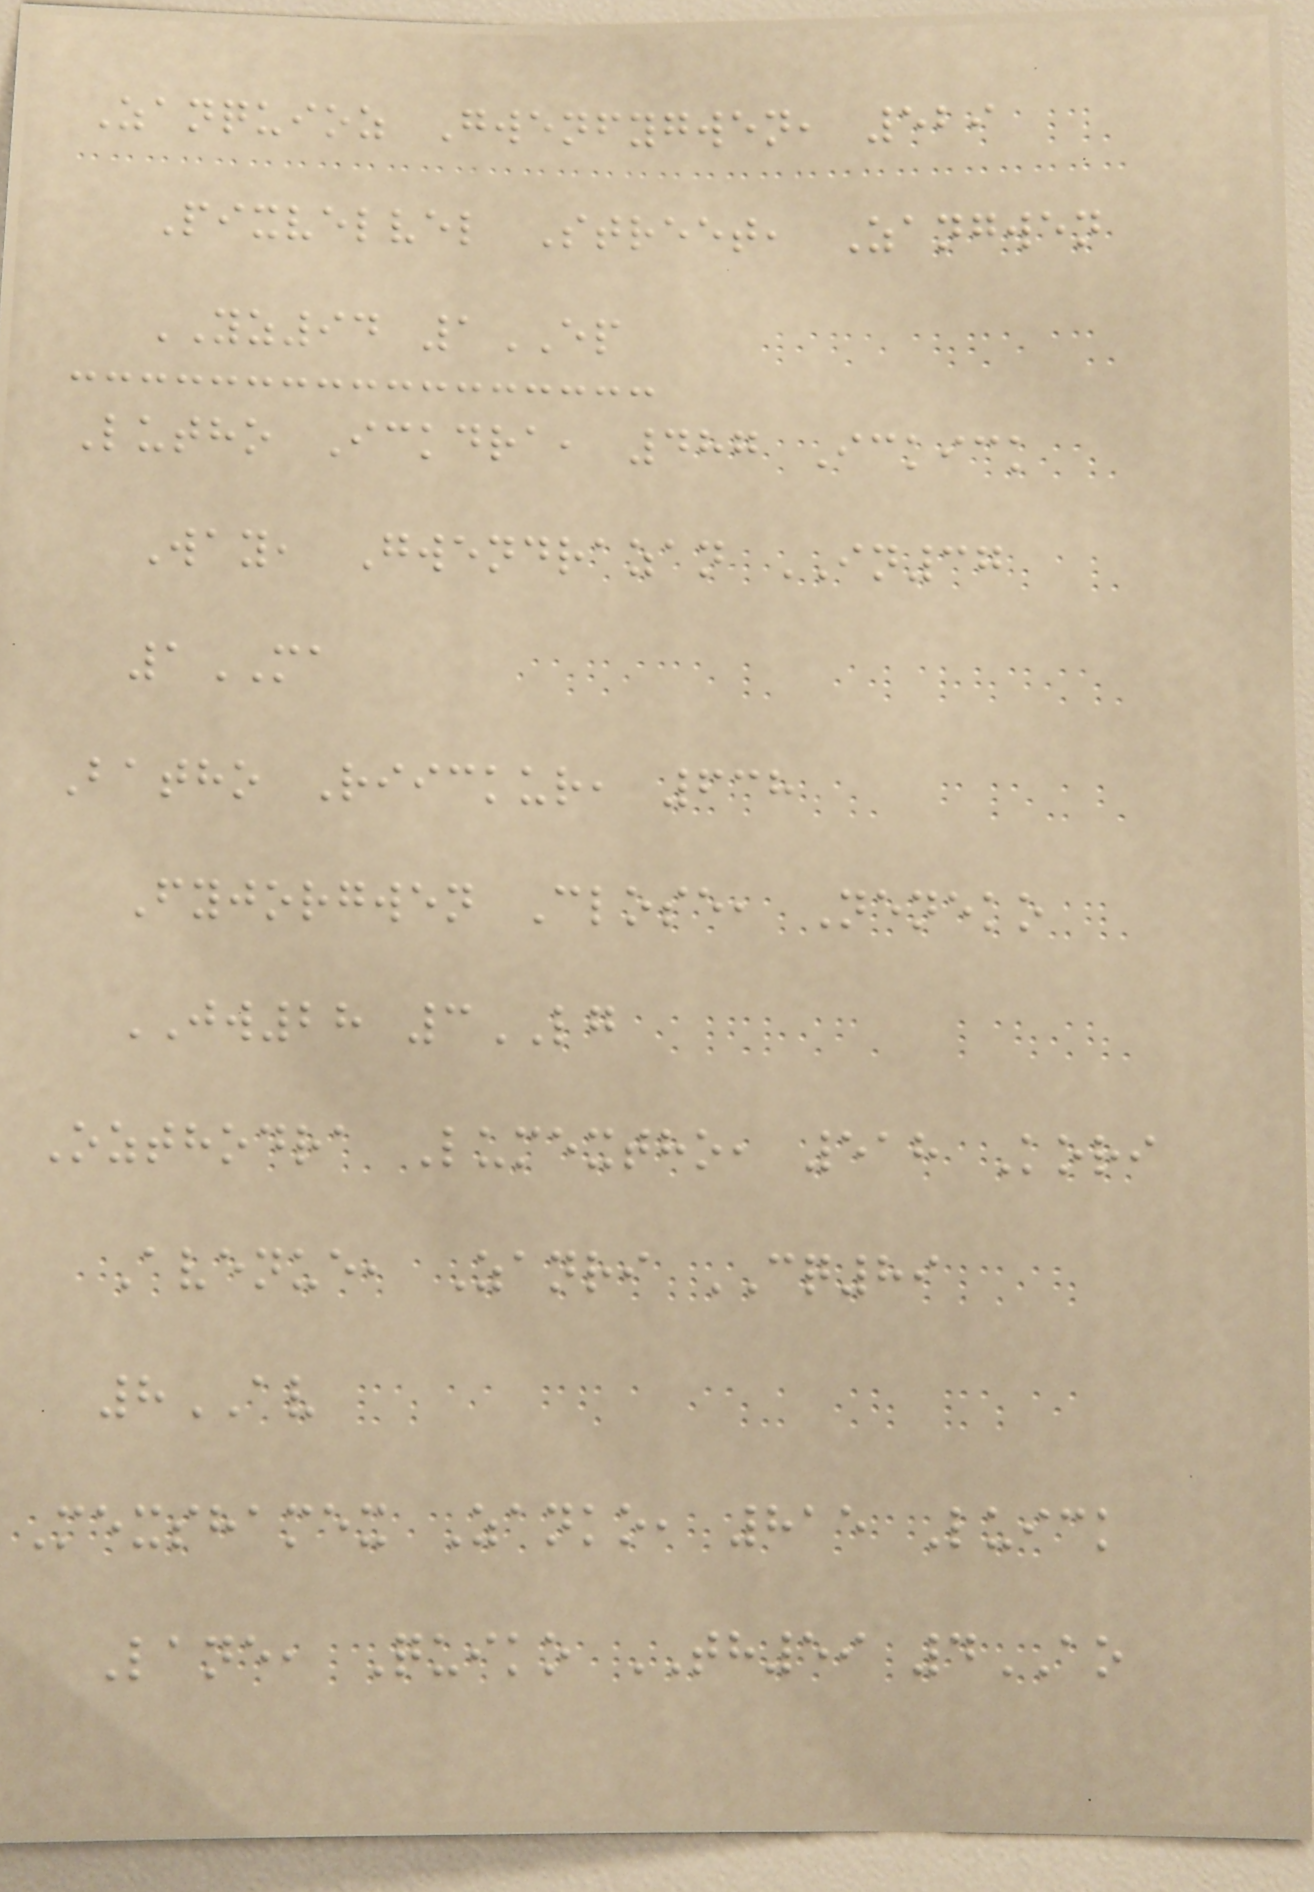Zanquioz Gwenfygwen, 529
Pixvelvel Street, Zangwen
YZ94 1EP
Lutho Ickdra, 487 Ickick
Way, Gwendrazan IN37
1MA
Batho Riickur, 638
Fyjorgwen Close, Neneko
JW28 3LG
Ozthodra Lumextho, 518 Kori
Avenue, Zanri CQ89
8AV
Mexshamex Zanko, 815 Luick
Lane, Quiko TH59 4AO
